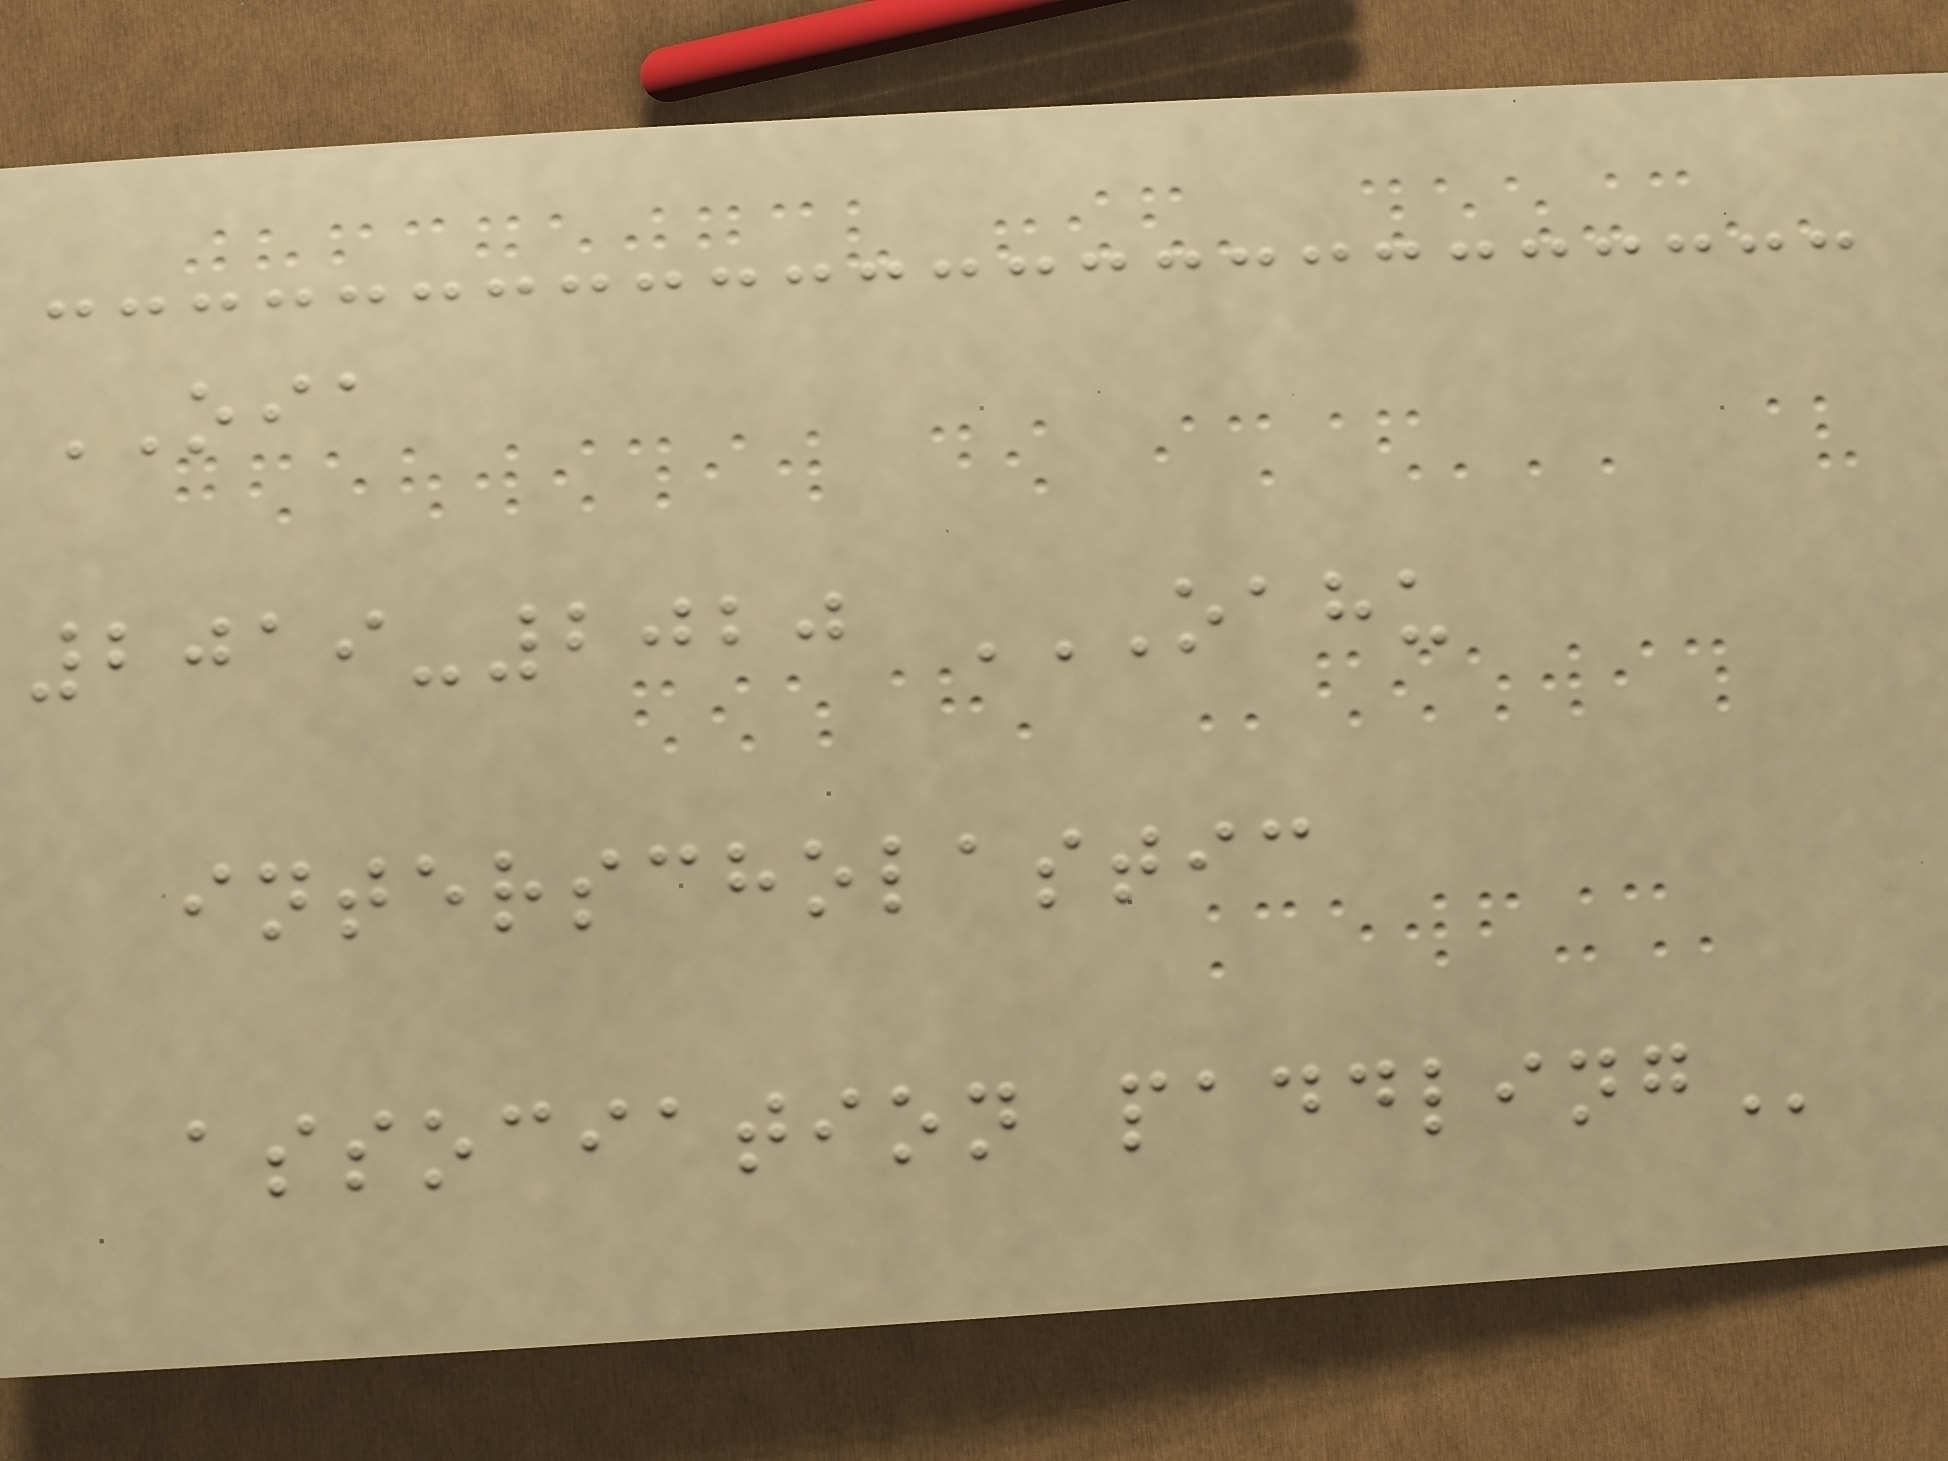OIA
2019-2020 OAHU
INTERSCHOLASTIC
ASSOCIATION PADDLING
